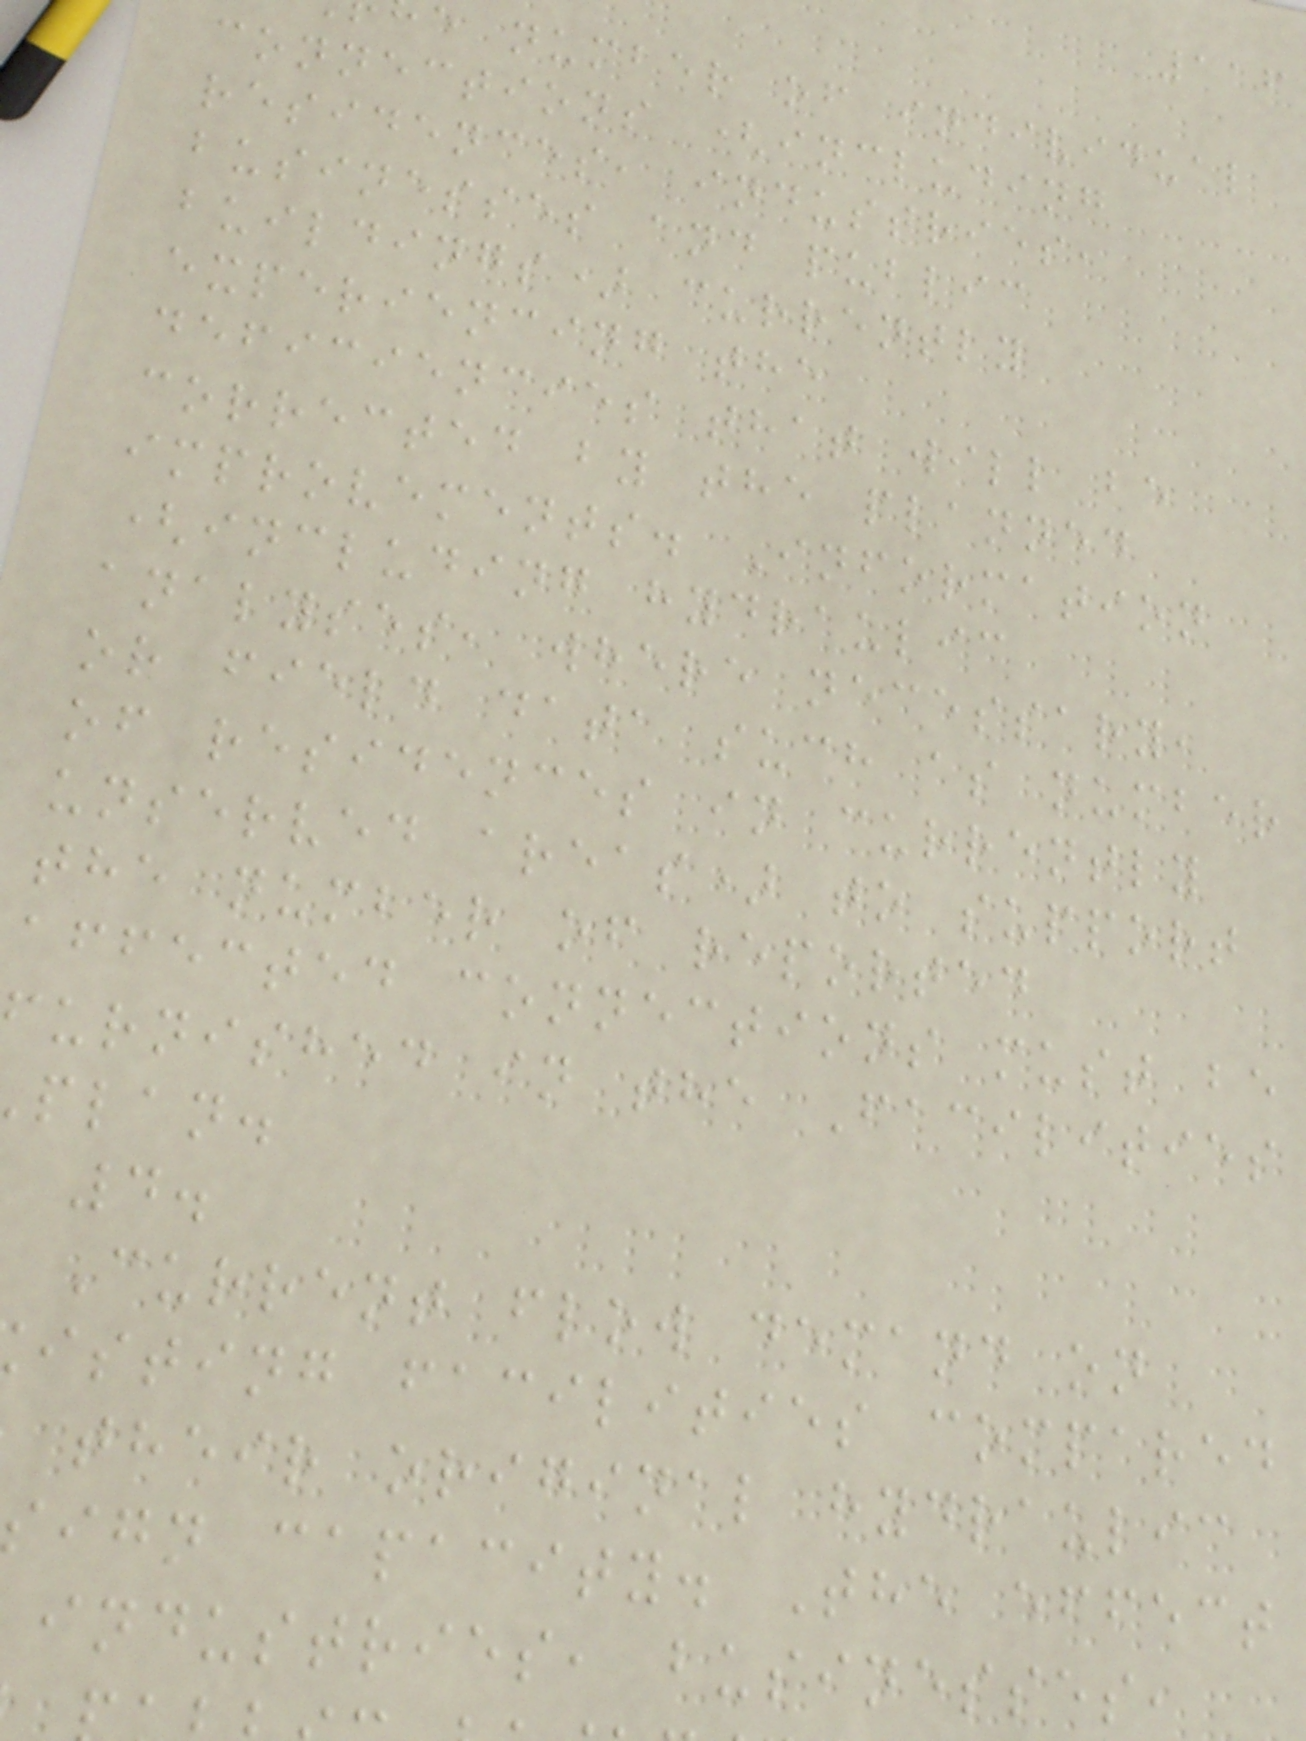116
e number of individual
connections (including
residences, industries,
businesses and public
buildings) currently
experiencing the
deficiencies that will be
corrected by the planned
improvements. Information
(including hydraulic
analyses, where necessary,
or field data such as number
of residences in currently
unserved areas) to support
the number of reported
affected connections must be
urnished in the Facilities
plan.
4.
Current flow demand on
isting facilities compared
their original hydraulic
ign capacity. The effect
industries, businesses,
